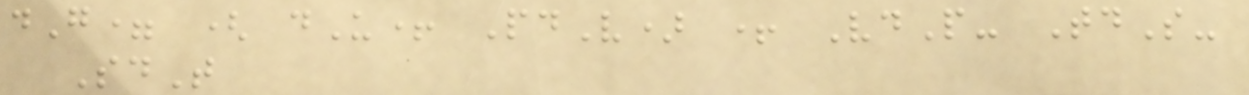dG= ( dU+ PdV) + VdP- TdS-
SdT
